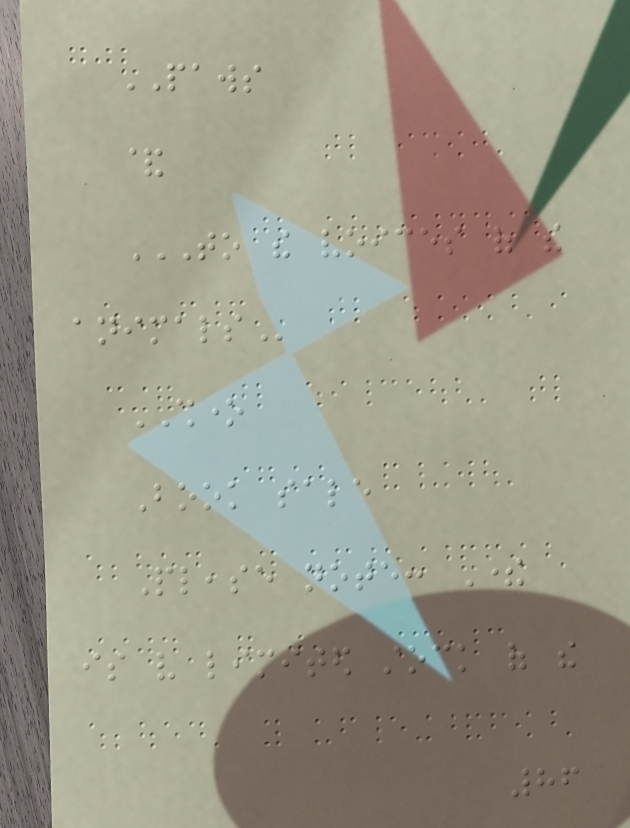PAWS
&
TO THE VOICES OF THE
ANIMALS
SHONE
Book sale
Please note: There
is very limited stock of the
86
